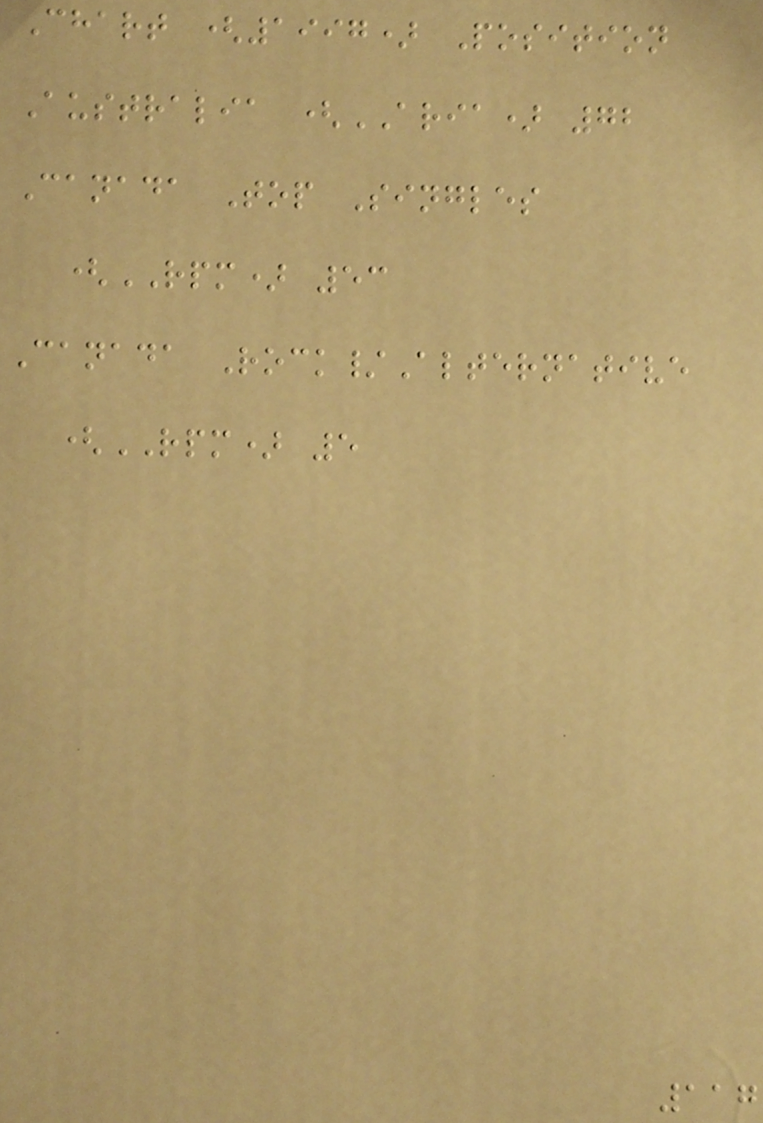Chart (1997) Position
Australia (ARIA) 72
Canada Top Singles
(RPM) 53
Canada Rock/Alternative
(RPM) 5
117
